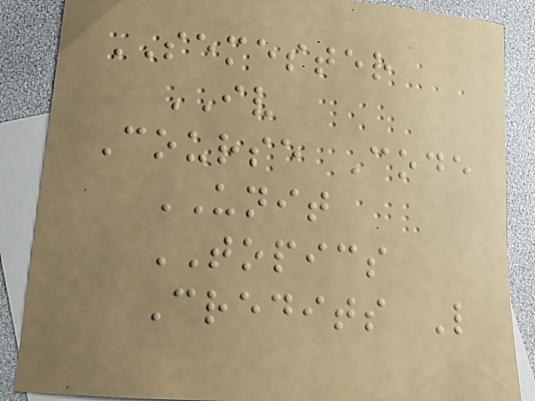SEMESTER
IV
Course Code
UNIT
TOPICS
Credits L
